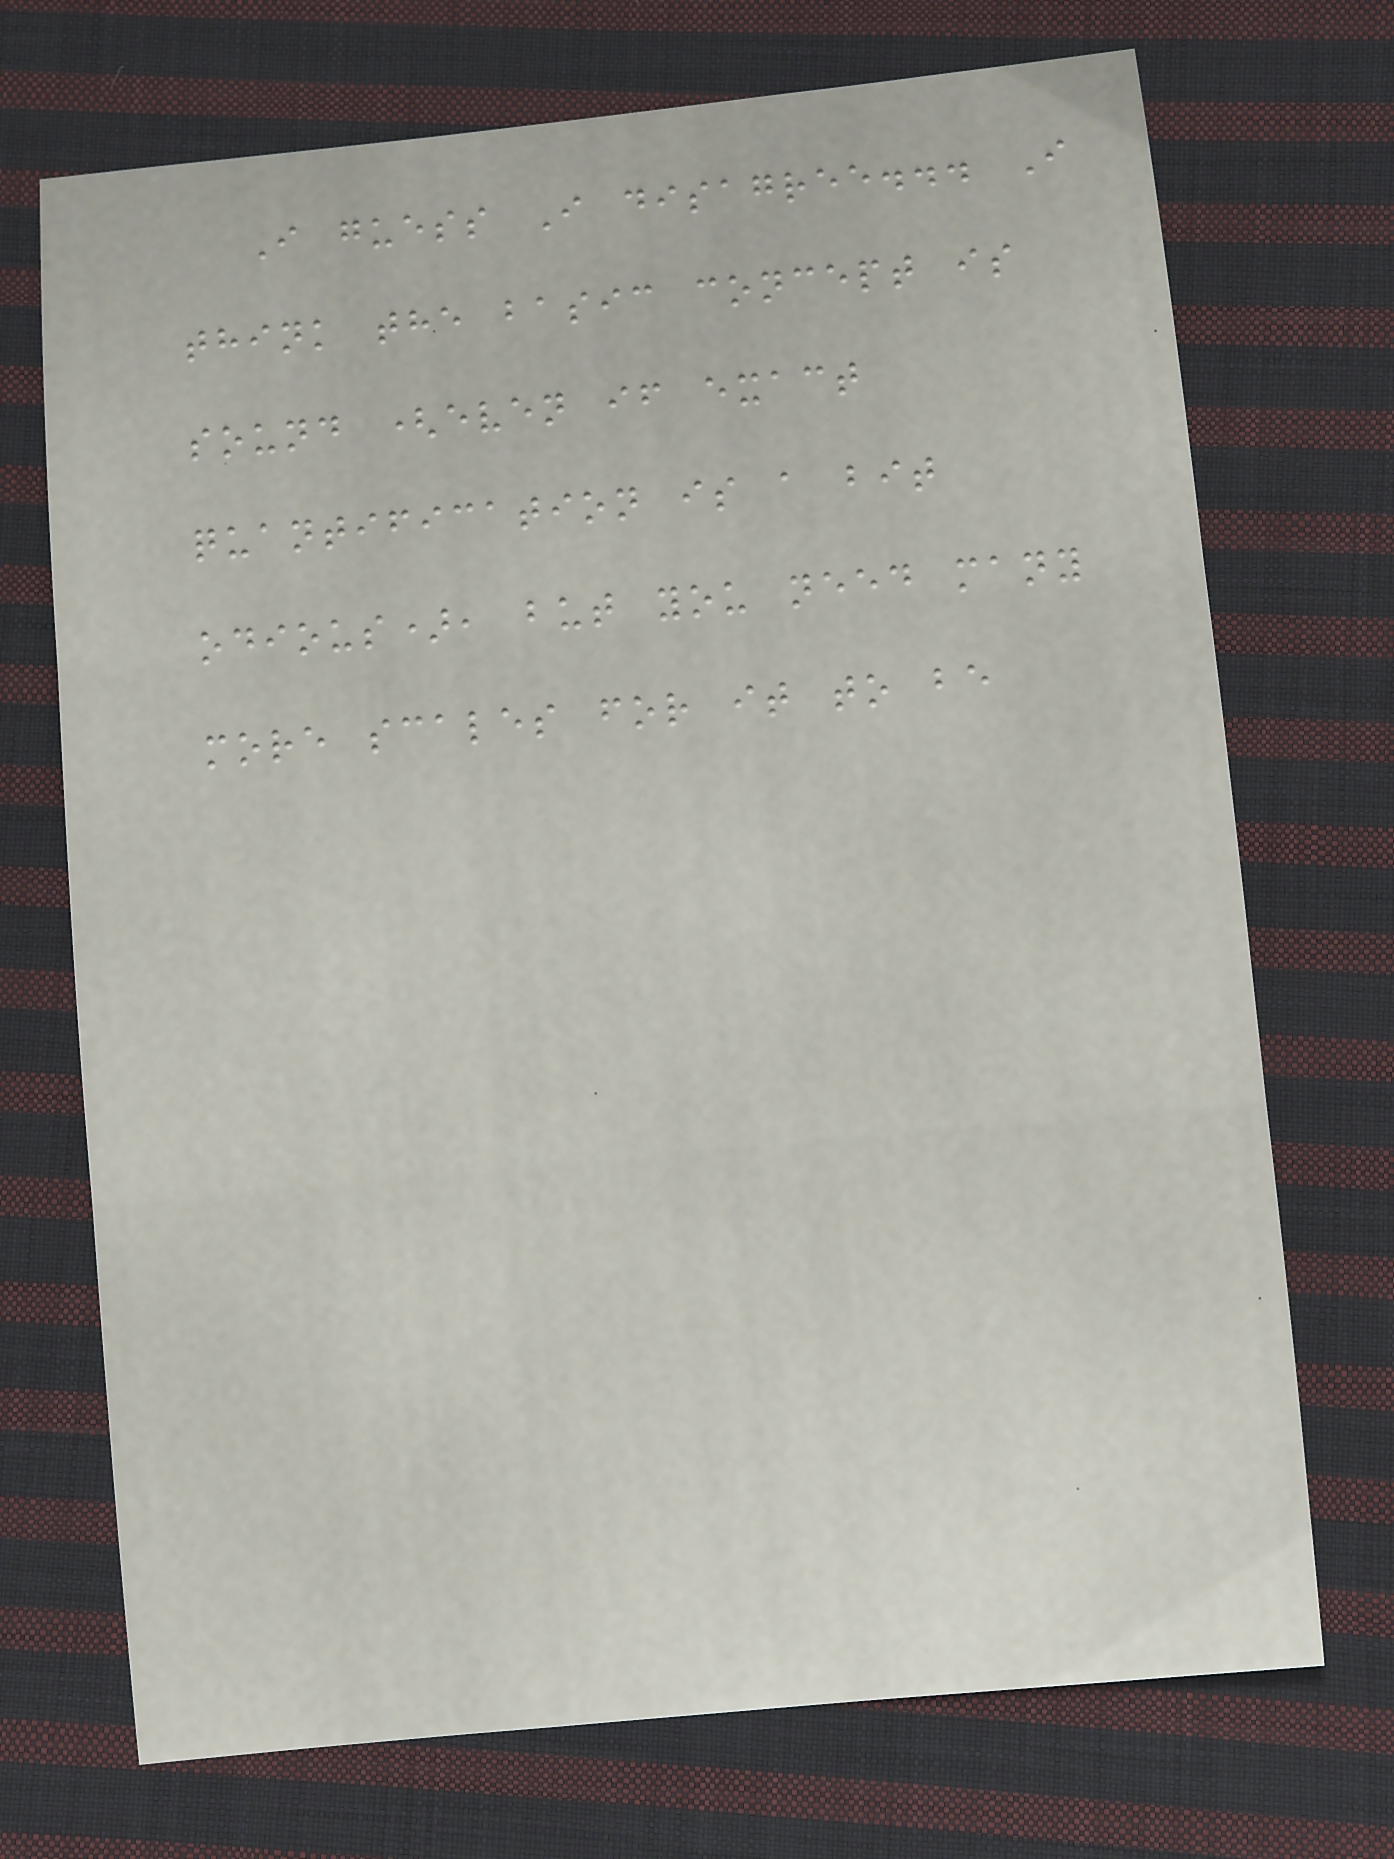I guess I disagree... I
think the basic concept is
sound (even if exact
quantification is a bit
odious), but you need many
more scales for it to be
